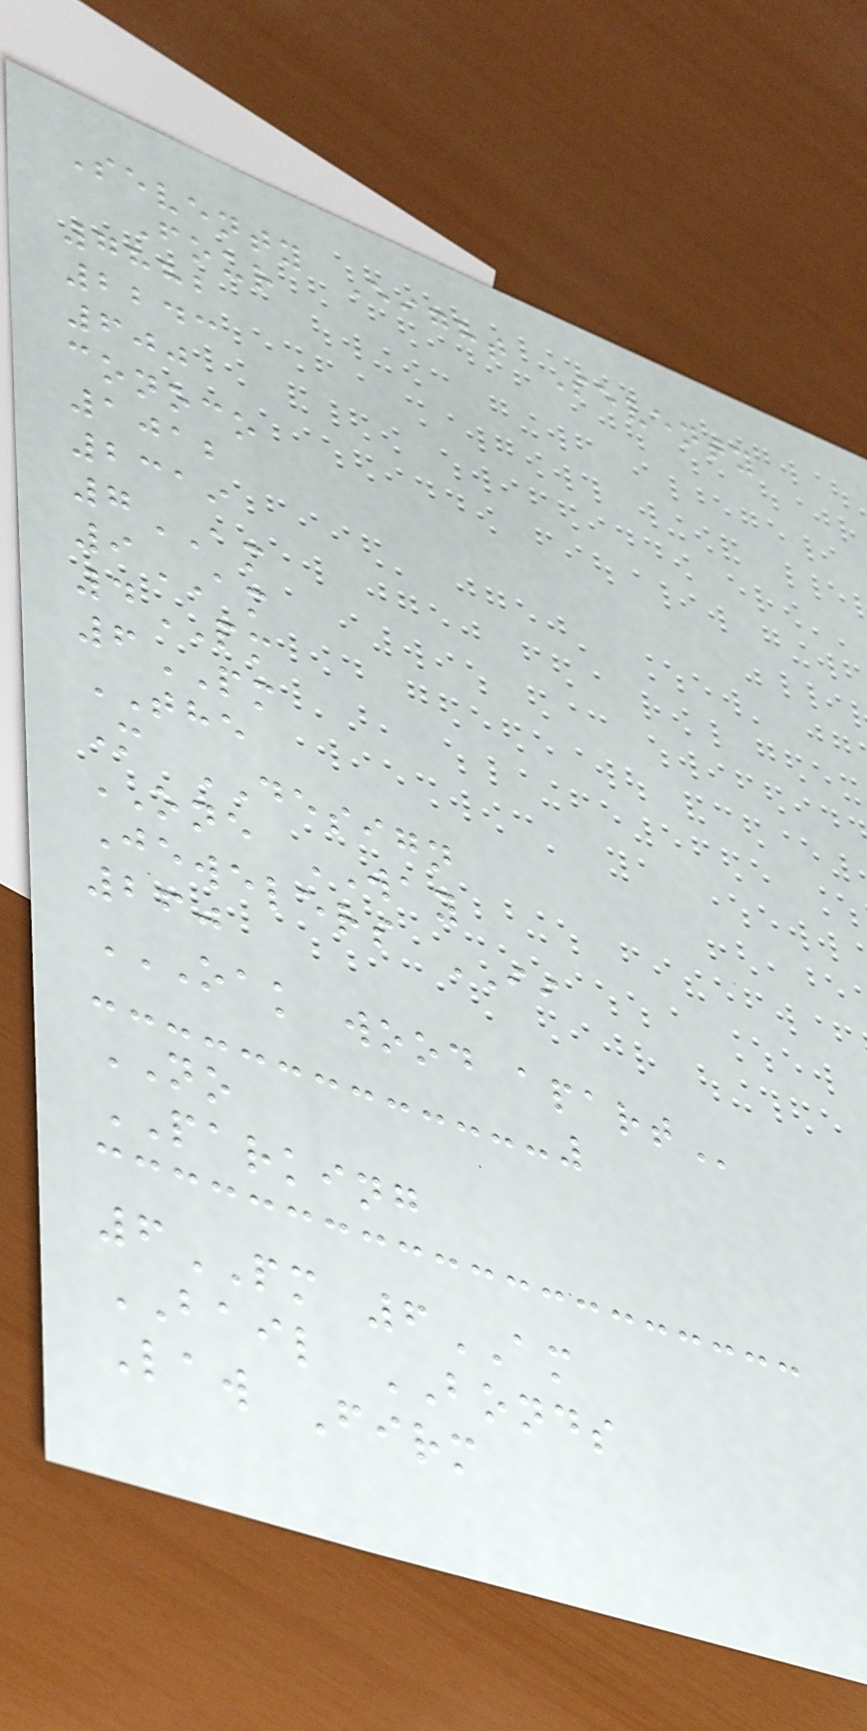Seventy Eight Seventy
Four
7882
2243
600
conoco
1012
2319
7AM
9AM
4PM
6PM
THE
M DESIGN
ONE WAY
Jewelers II
260
OAK WOOD APART
NO
PARKING
6PM 6AM
BAIL BONDS
Law Firm
